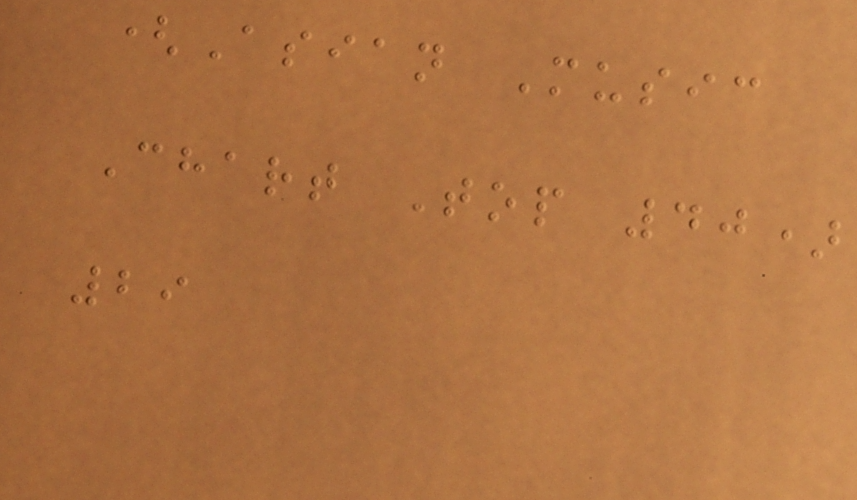(Asian Music
Chart Top 40)
29
